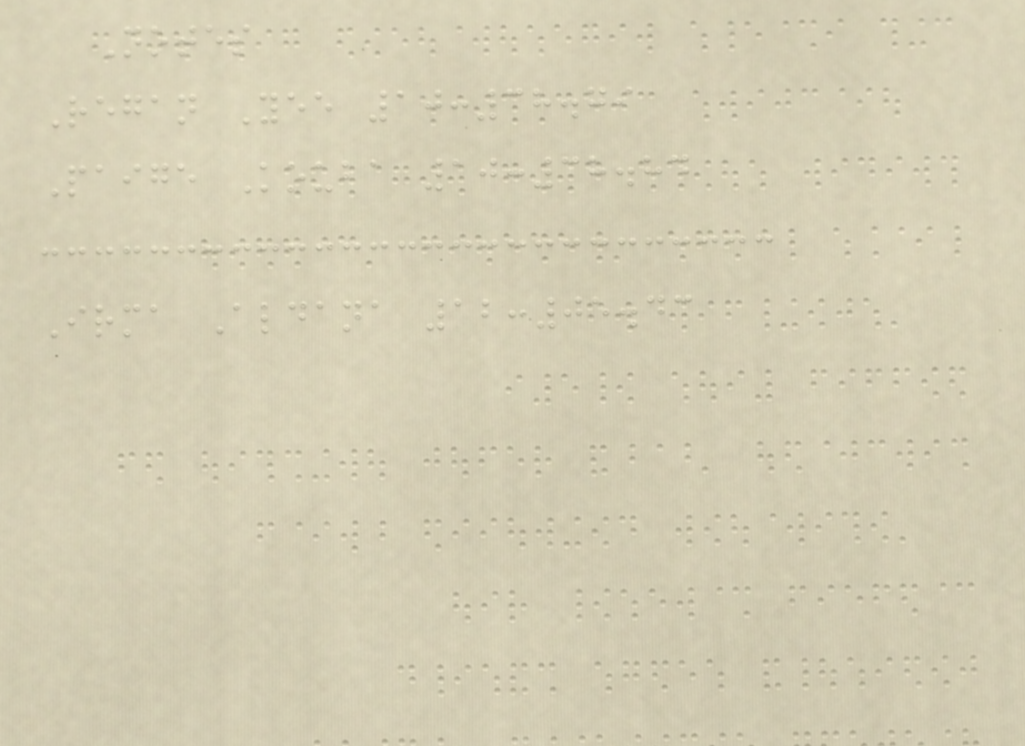Notes
Regan Yee 10:38.79
Paige Kouba 10:38.84
Irma Aldana 12:05.43
